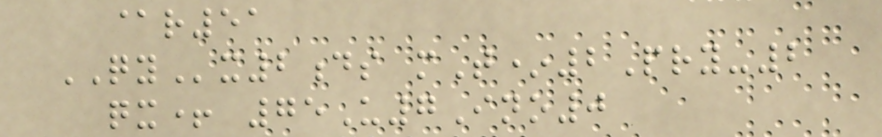@r51
QYx2ds mT*2Pry-2
qx+ 75U7Ino0
